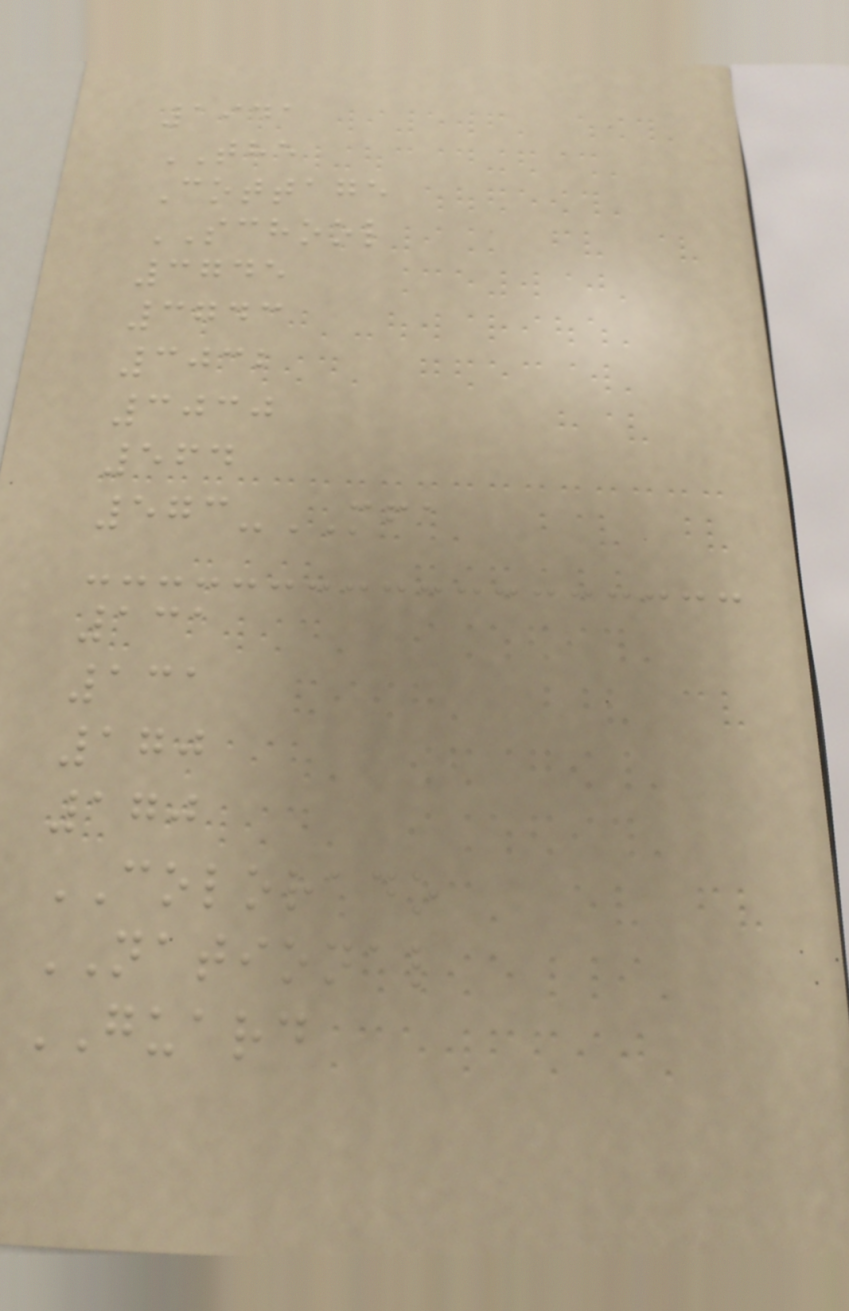1941
THE
Cottage
SCHOOL
3745
3743
3032
3030
564
573-MFA
131
131
170
170
COLORADO
NATIONAL
GUARD
